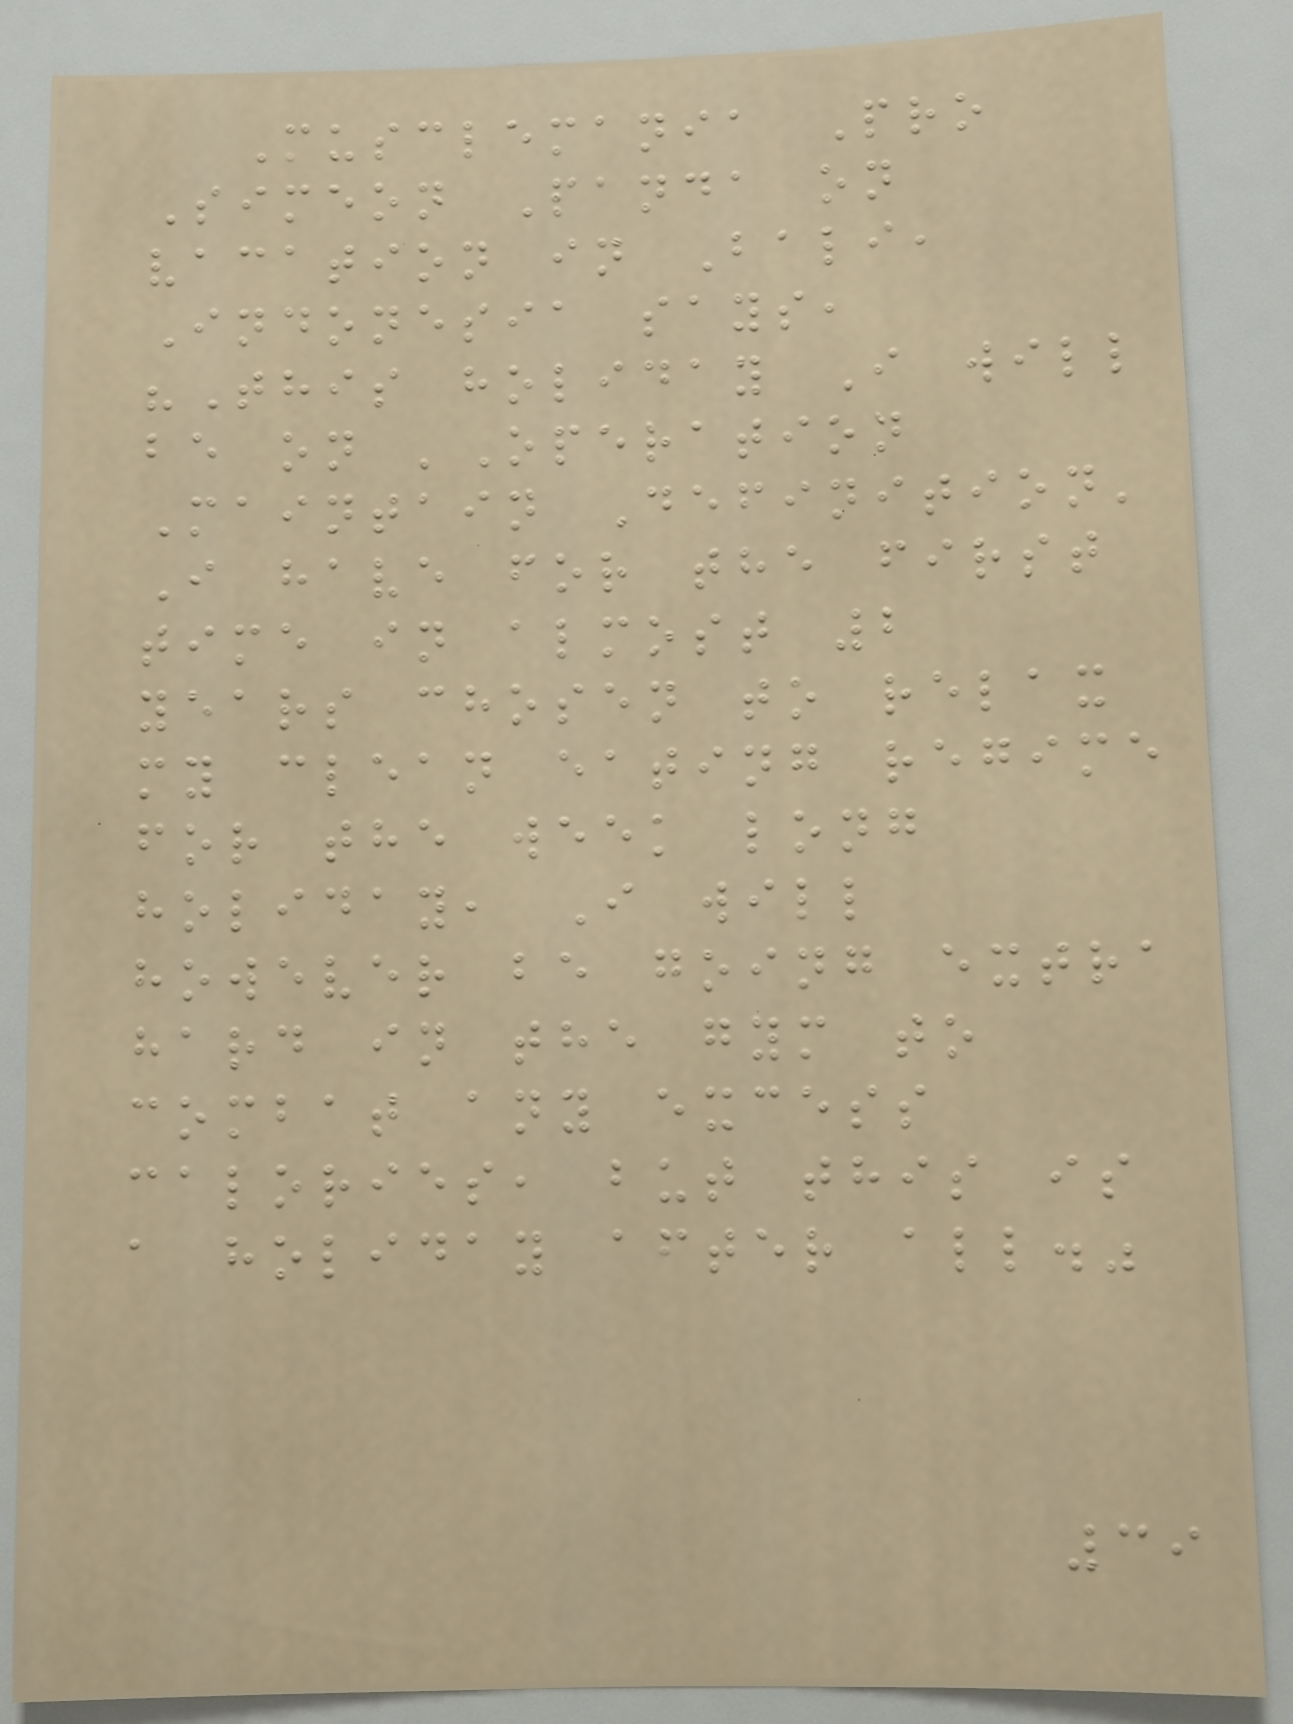Musclemania Pro
Simeon Panda on
vacation in Bali,
Indonesia says,
"This holiday I will
be on 'Operation
Maintain Definition'
I have for the first
time in almost 2
years chosen to relax
my clean eating regime
for the week long
holiday, I will
however be going extra
hard in the gym to
combat any excess
calories, but this is
a holiday after all."
39
